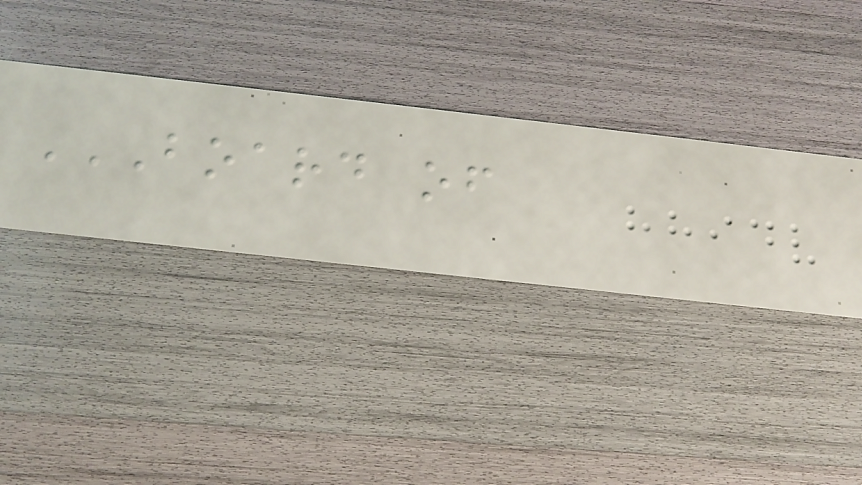BOARD OF
